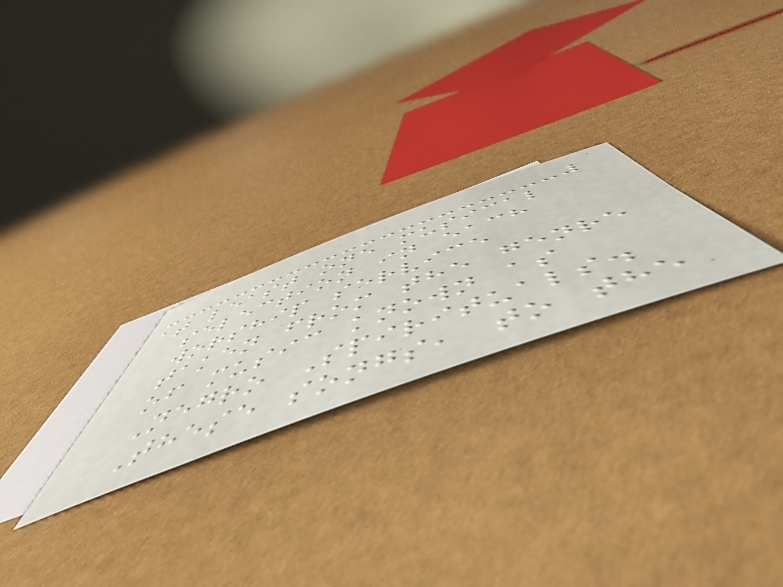at least one musical
selection in each
worship service
taken from the genre
of music known as
Negro Spirituals.
These songs, to the
